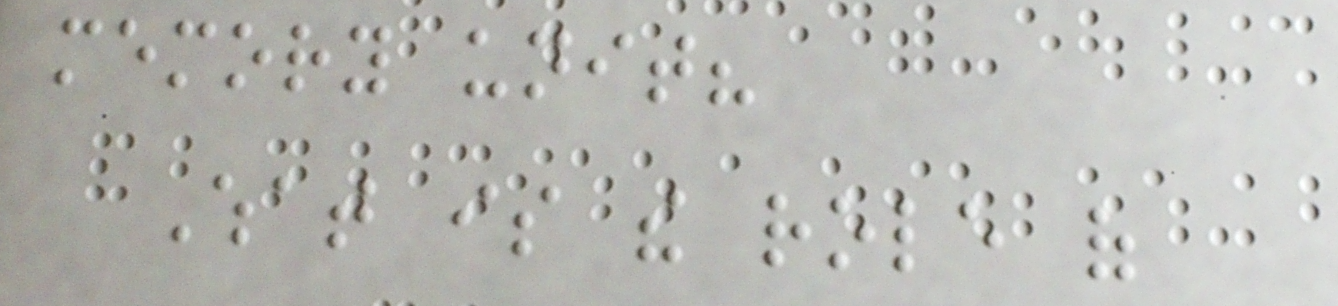memory unit?
What is the role of
